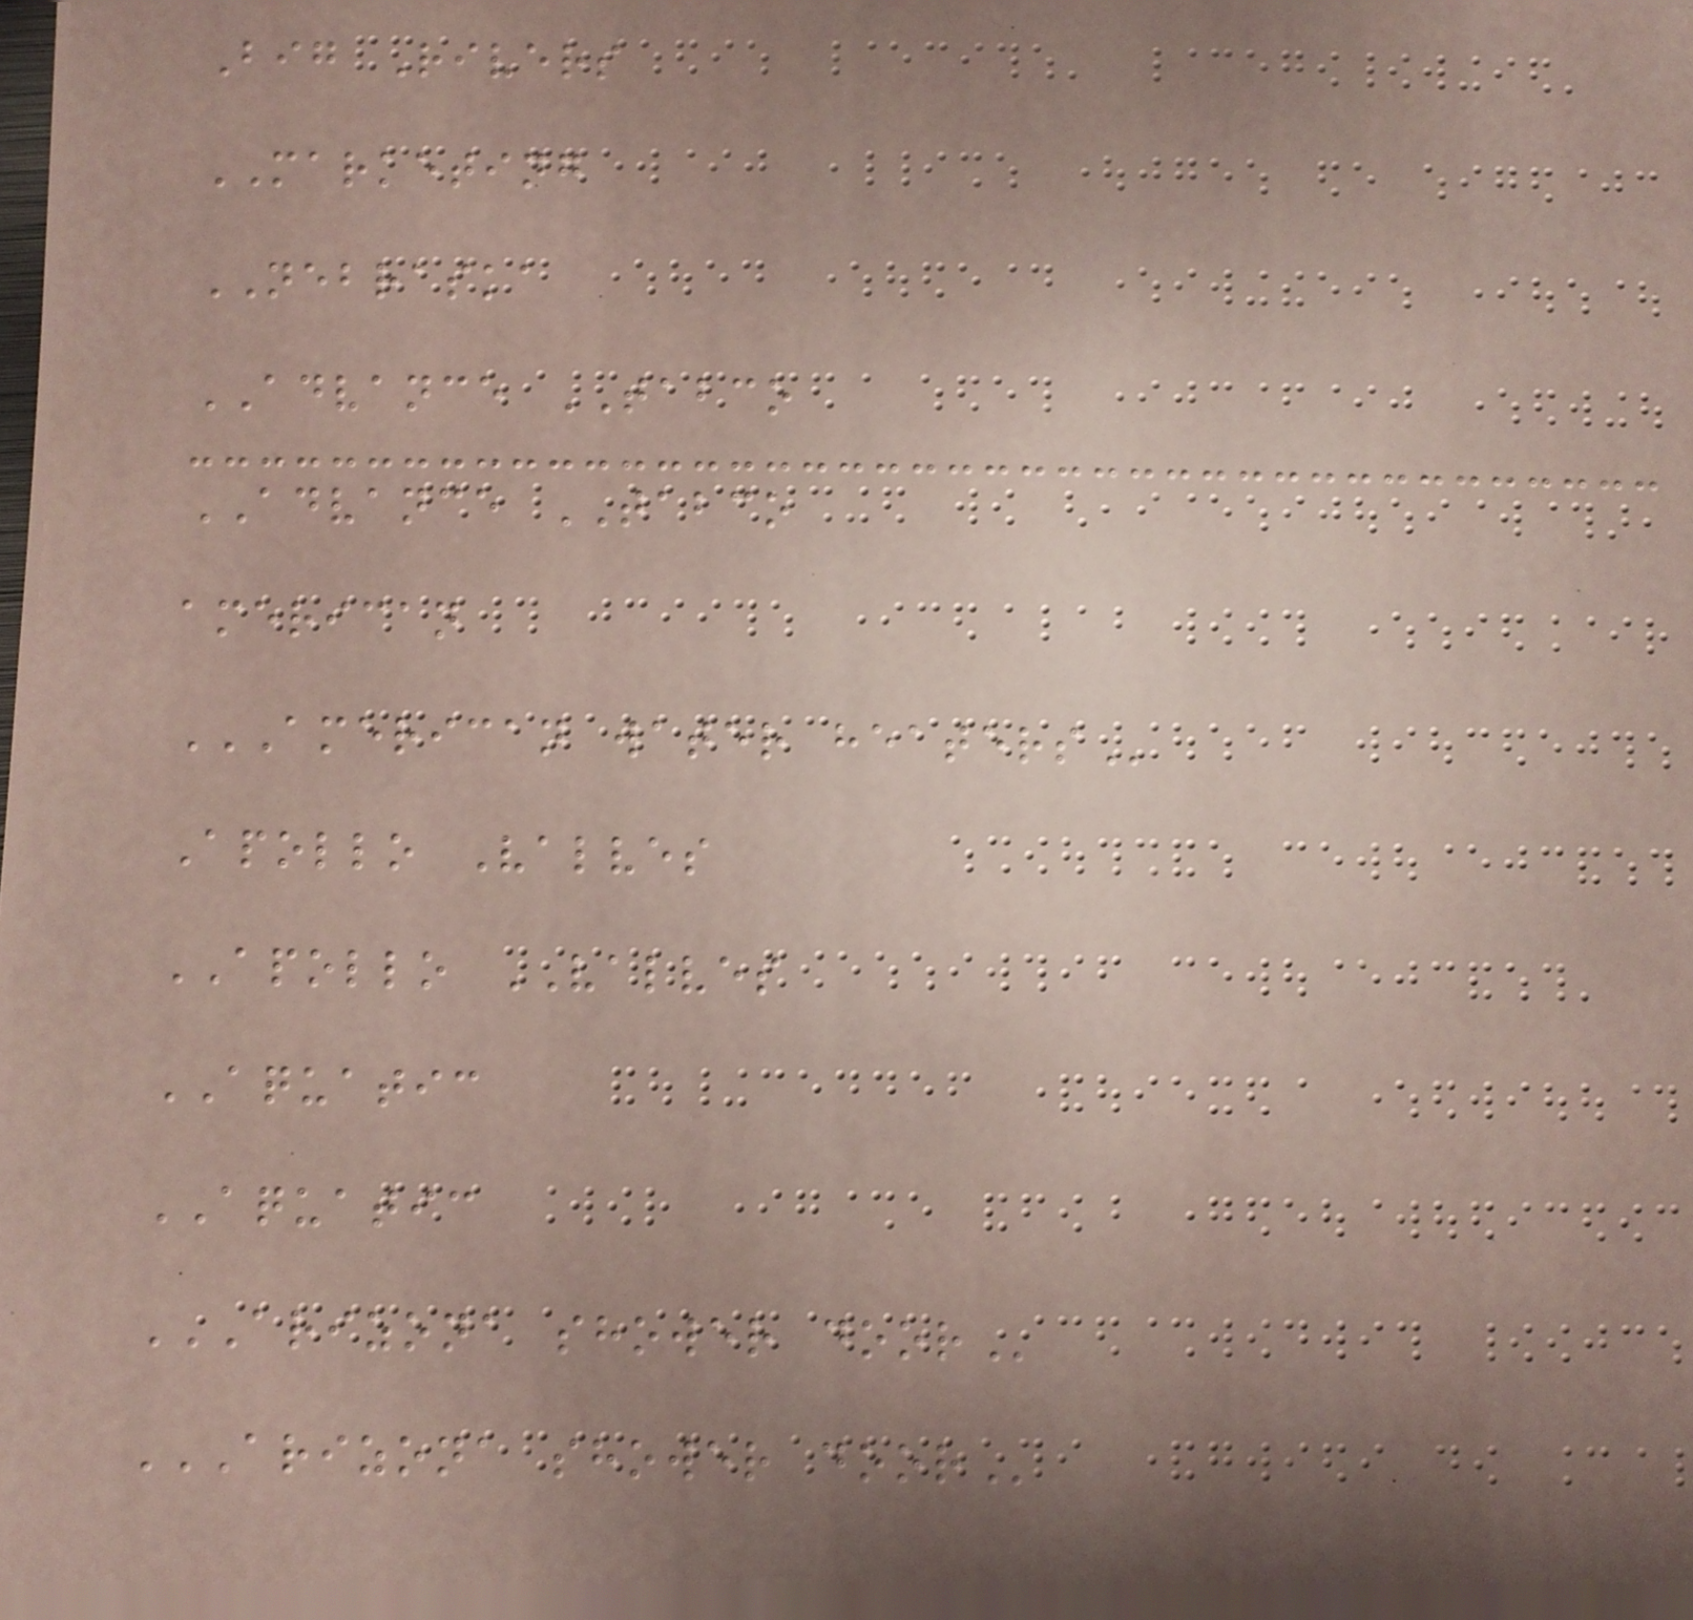Big Rivers
MARKETING
NEBRASKA
ADVANCE TABCO
ADVANCE TABCO
american
AMERICAN WATER HEATERS
Apollo Valves
APOLLO VALVES
AQUATIC
AQUATIC
ARIZONA SHOWER DOOR
ARIZONA SHOWER DOOR
